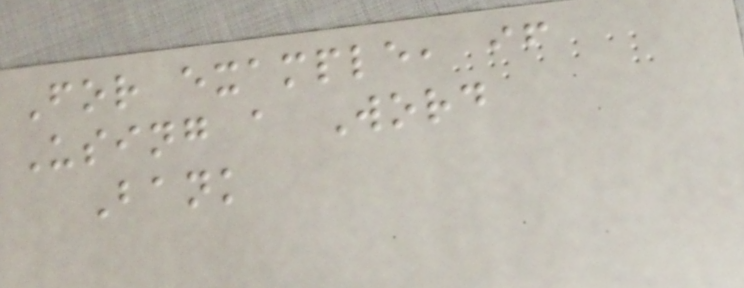For example, if
Using a Word
Bank
